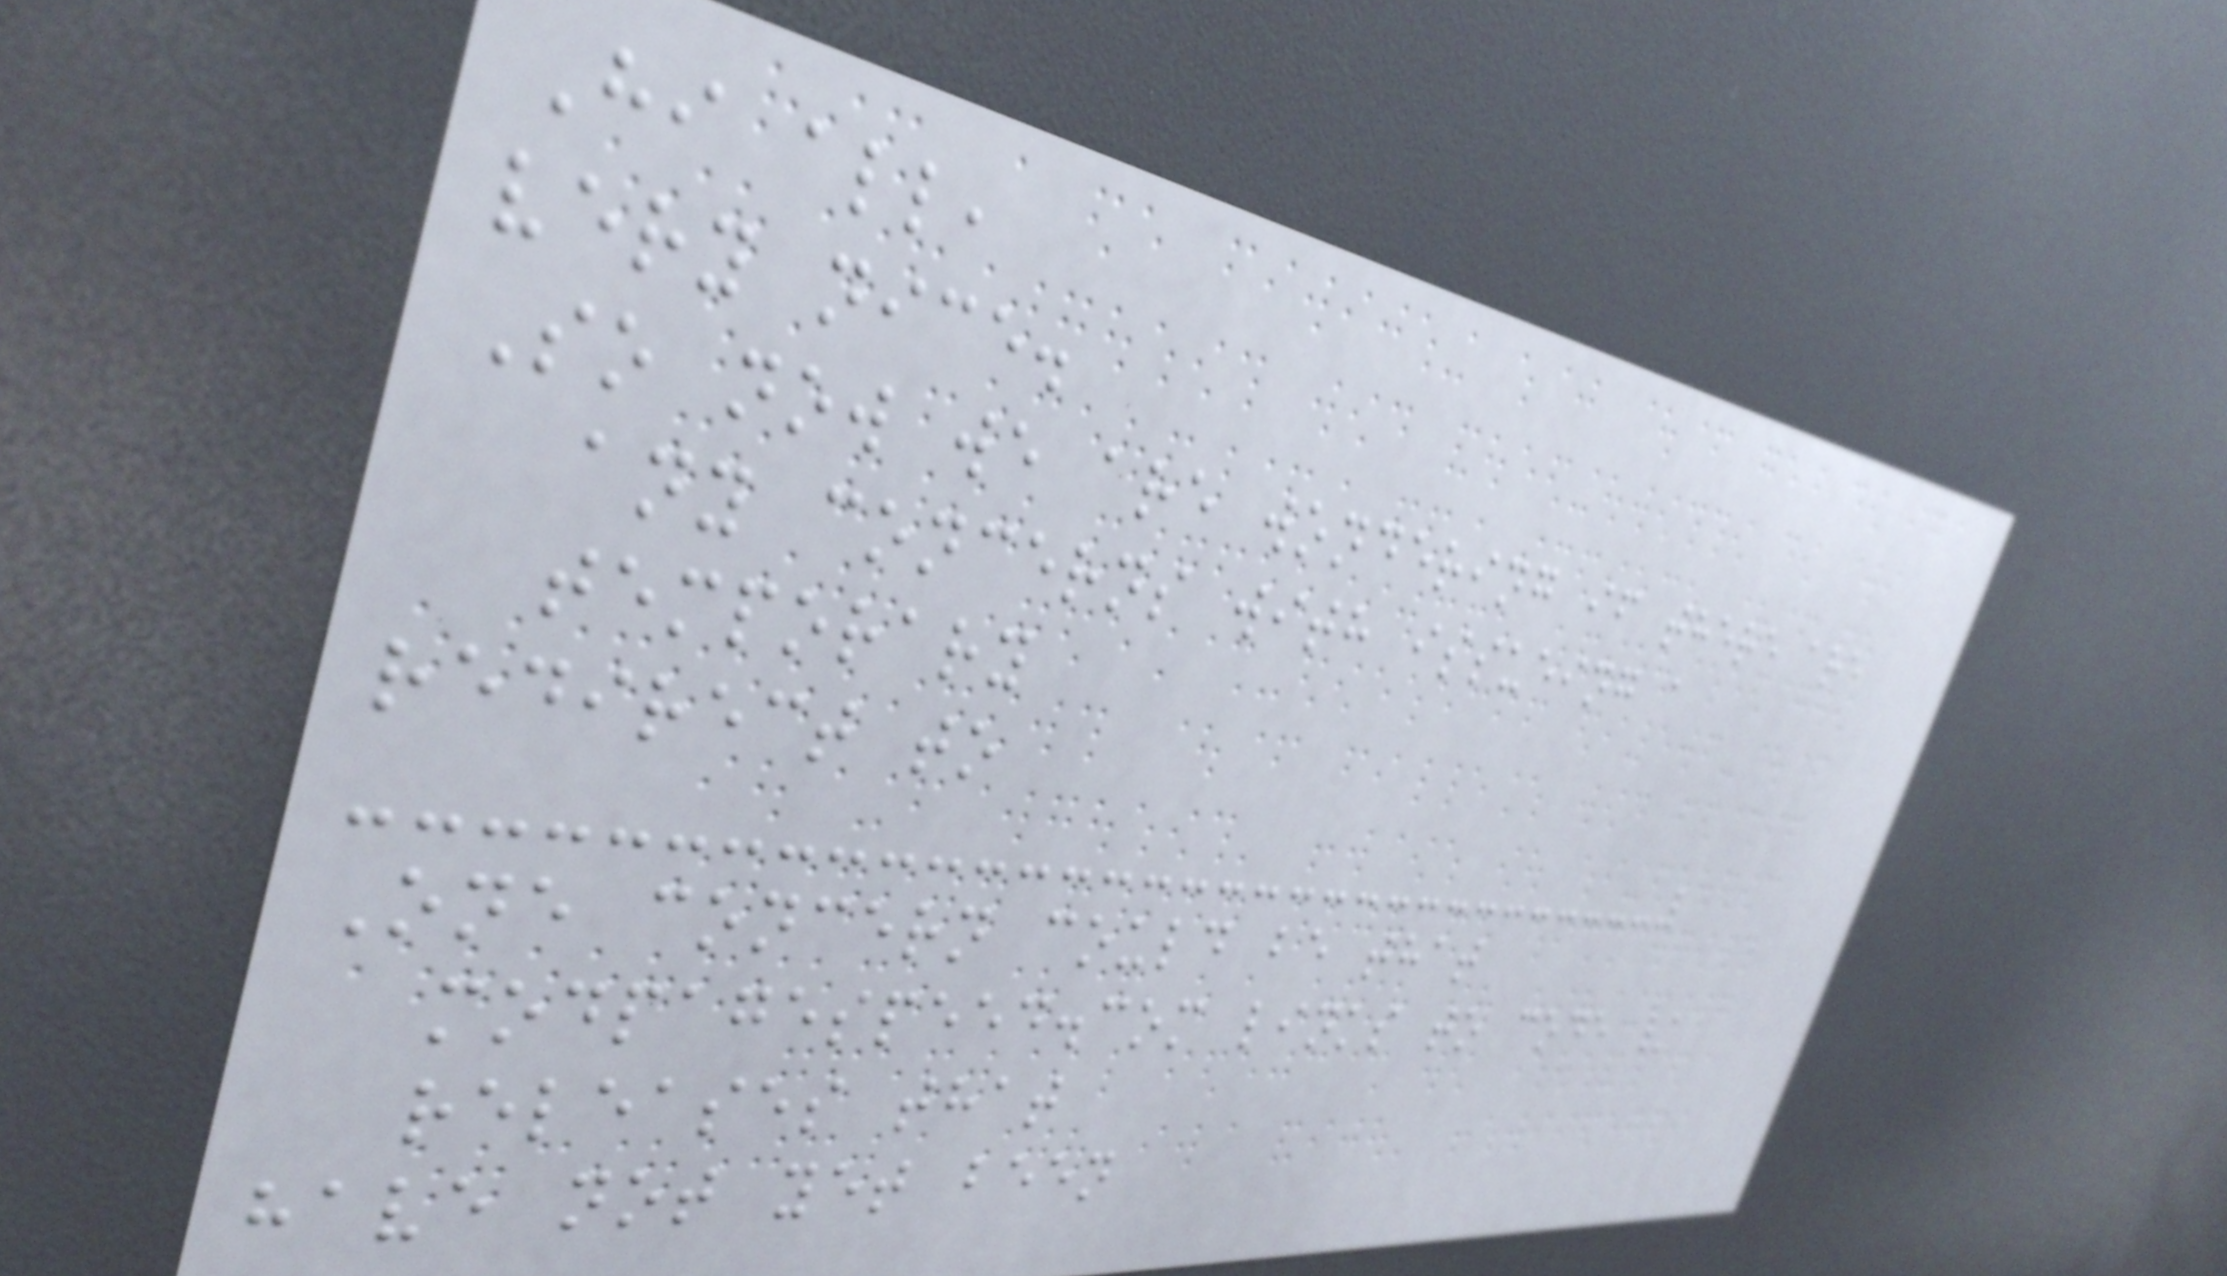Hi all,
very nice.
So now we are wondering if there are
any concerns with issueing a
temporary
redirect to
One concern could be that
modpagespeed.com links to code /
releases that
have not yet been
